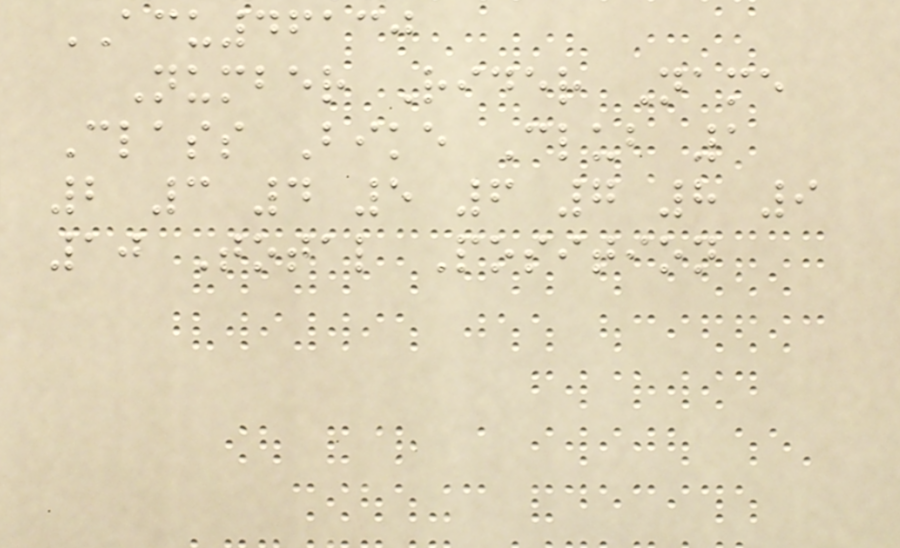ACU46130
Number Rider Name
Class Bike Club 1
2 3 4 5 6 7 8 9
10 Total Position
